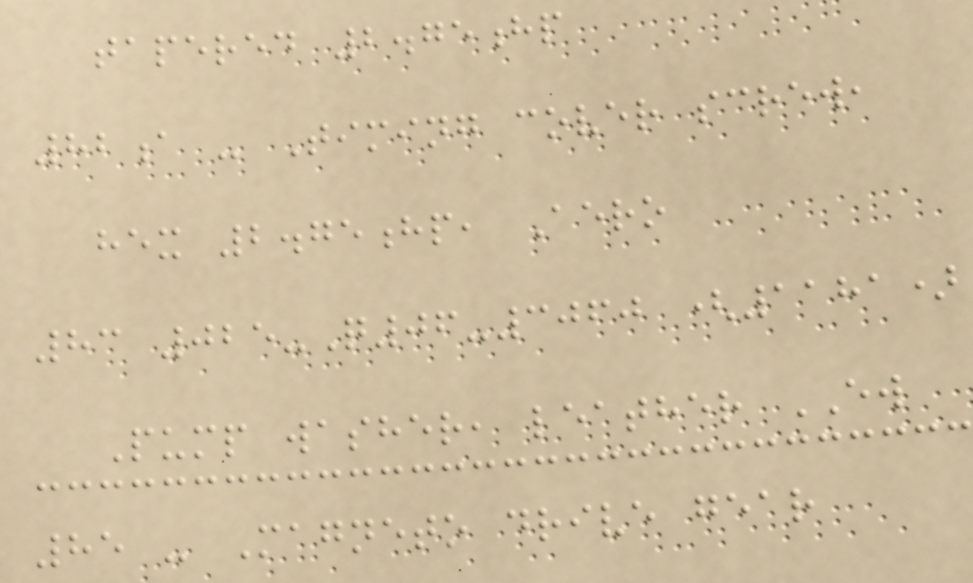tapered 2.75hp
82a - Timing cover screw,
hex 2.75hp, Aero
83 025-Q06-3060 (1181)
Pump washer, leather EW
85 - Magneto drive gear
